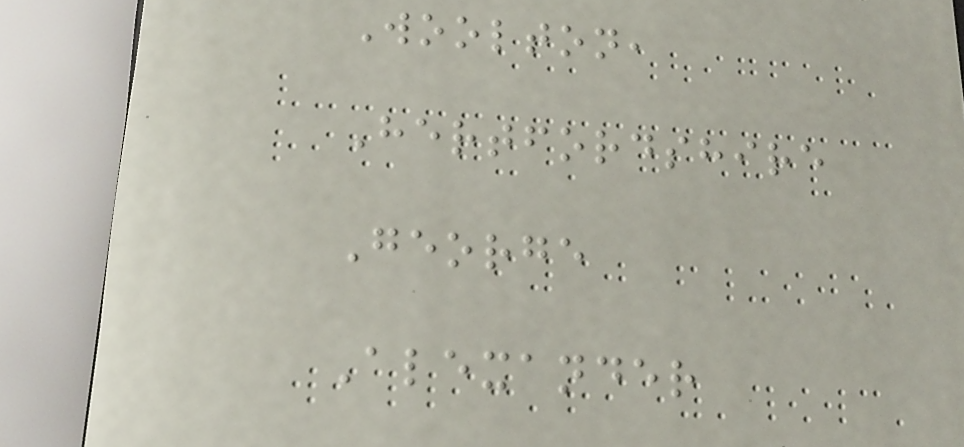Woolton,
Hertfordshire
George
Alexander
